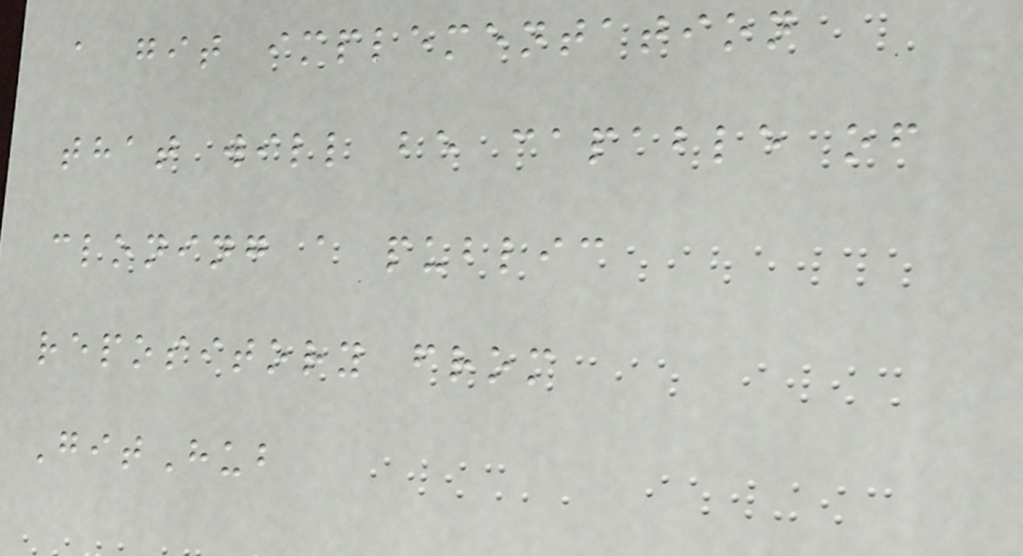a git implementation
that will be capable of
cloning a public
repository from
GitHub
